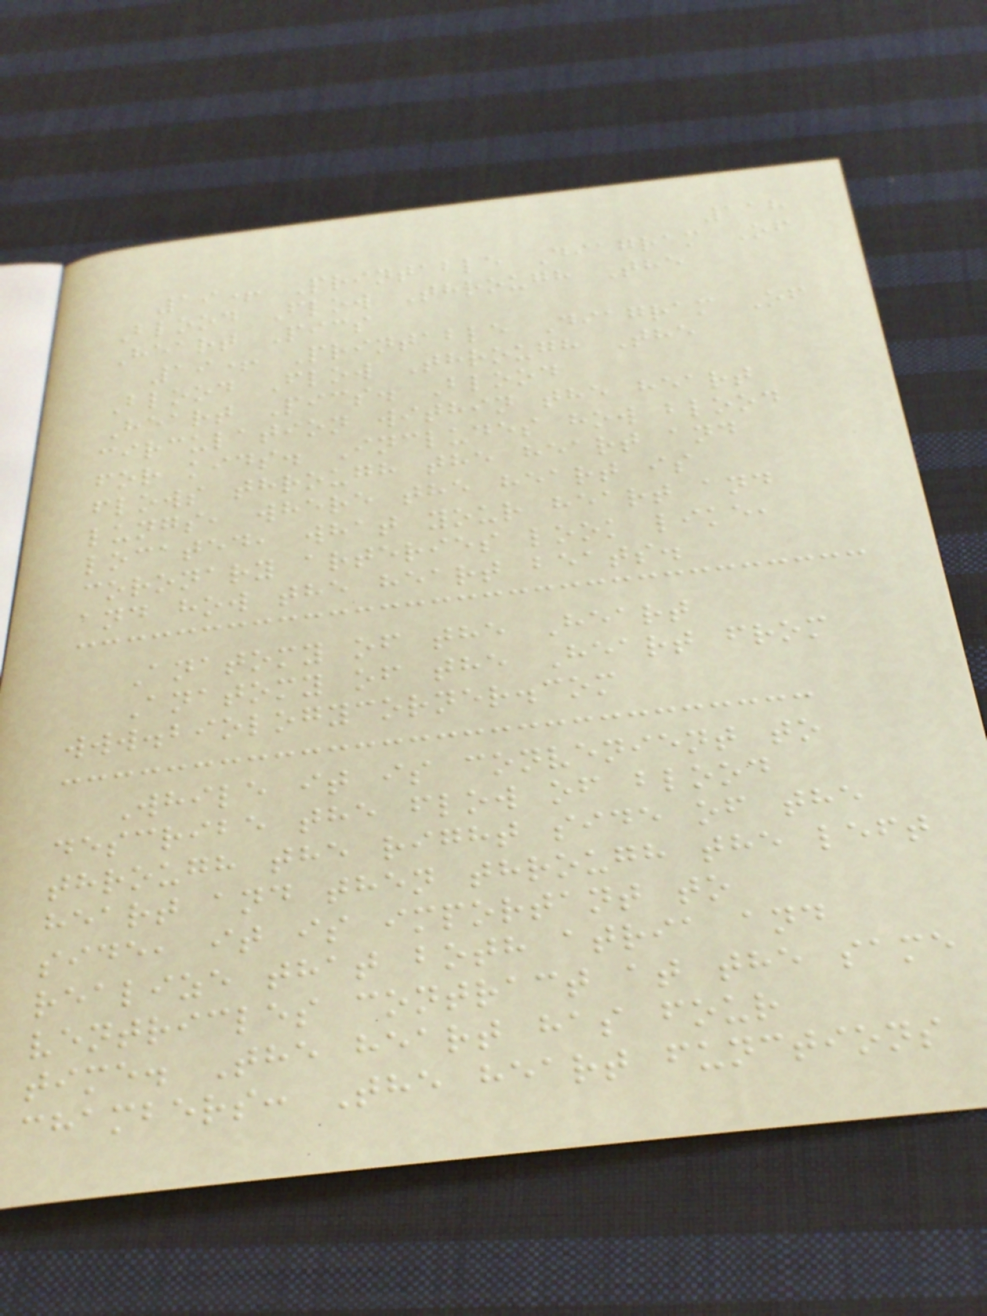118
19+ Printable Diagram Of
Blood Flow Through The
Heart Pics
19+ Printable Diagram Of
Blood Flow Through The
Heart Pics. Blood
circulation within the heart
for kids. Includes how blood
flows through the heart and
lungs, where the heart is
located, what your heart and
coronary arteries look like,
and how the heart beats.
Anatomy of the Heart
Anatomy of the Heart from
www.biologycorner.com
While it is convenient to
describe the flow of blood
through the right side of the
heart and then through the left
side, it is important to
realize that both atria and
ventricles contract at the same
time. The heart has four
chambers: The heart functions
